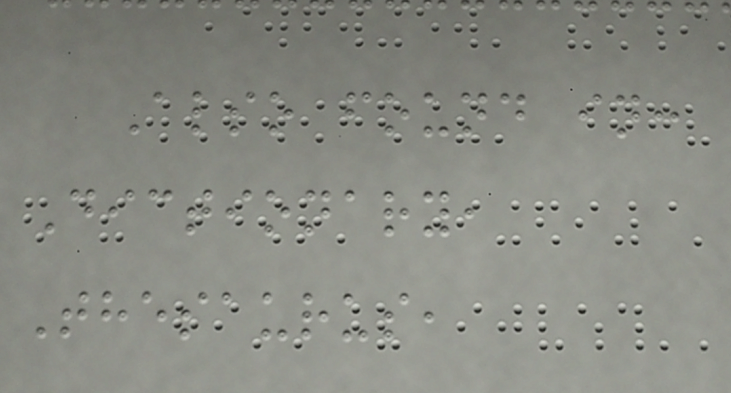Also found in:
Dictionary,
Thesaurus,
